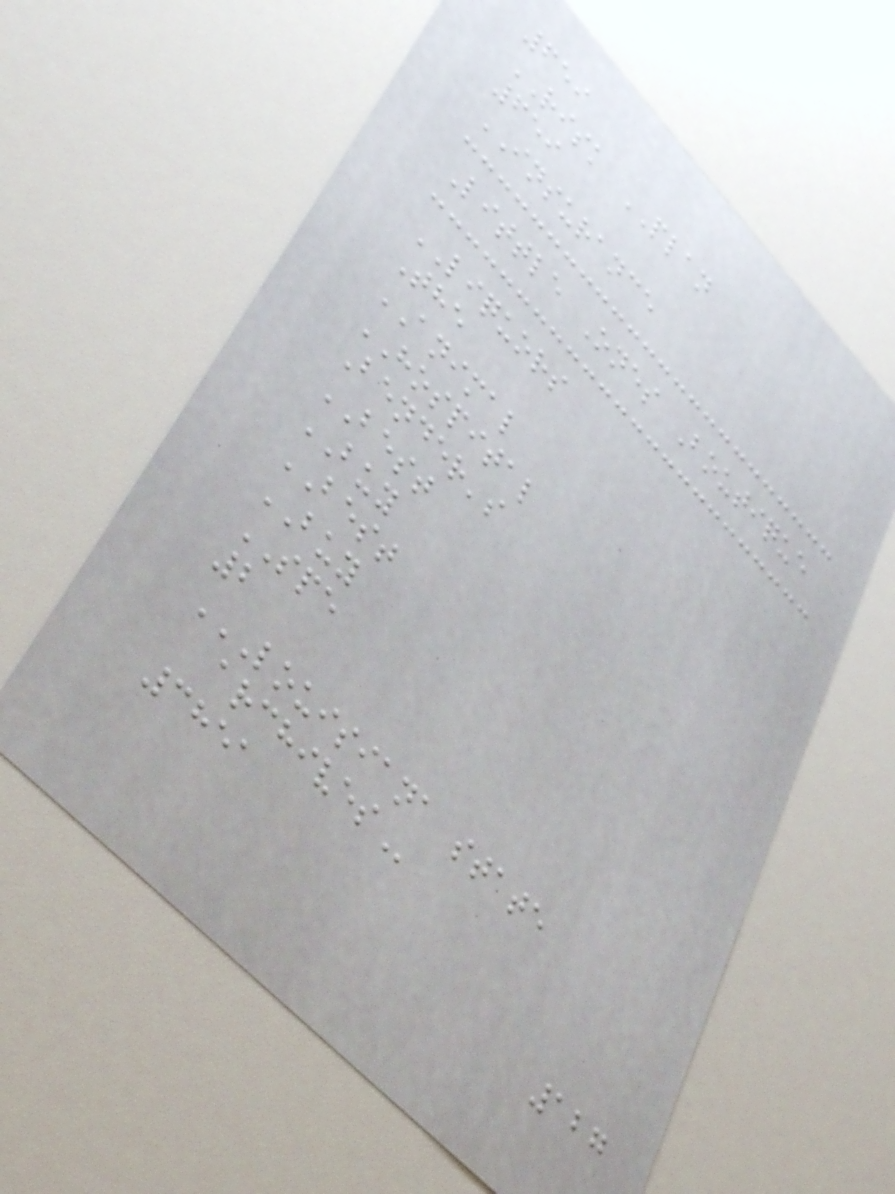659
RISK PLAN
659
INSURANCE
Little Ones Boutique
LIQUORS
The
ANIMAL
HOSPITAL
Bender's
BEST
BUY
BEST
BUY
SPE
2
LOUISIANA STATE
ARCHIVES
3851
127
